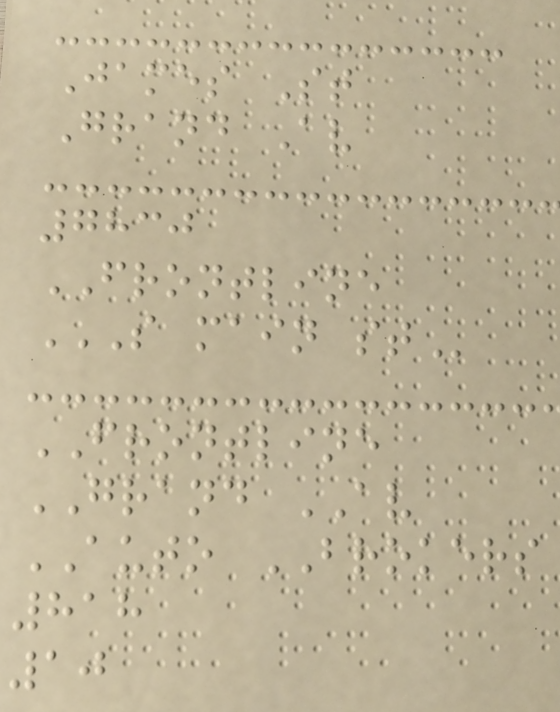James St
Grand Av
7830
FRONTLINE
S MAIN ST
FRONTLINE
GRAND AV
AUTO BROKERS
818
10
